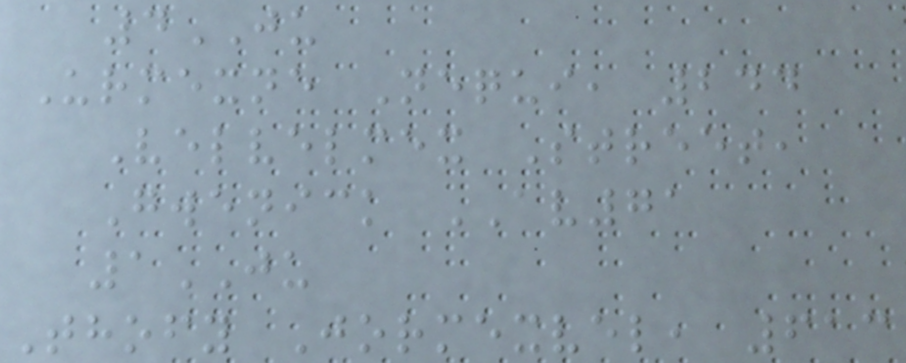4JU
Urmexne Nequi, 244
Velvelmex Street,
Gwenick AV71
1JU
Thofy Jormexvel, 613
